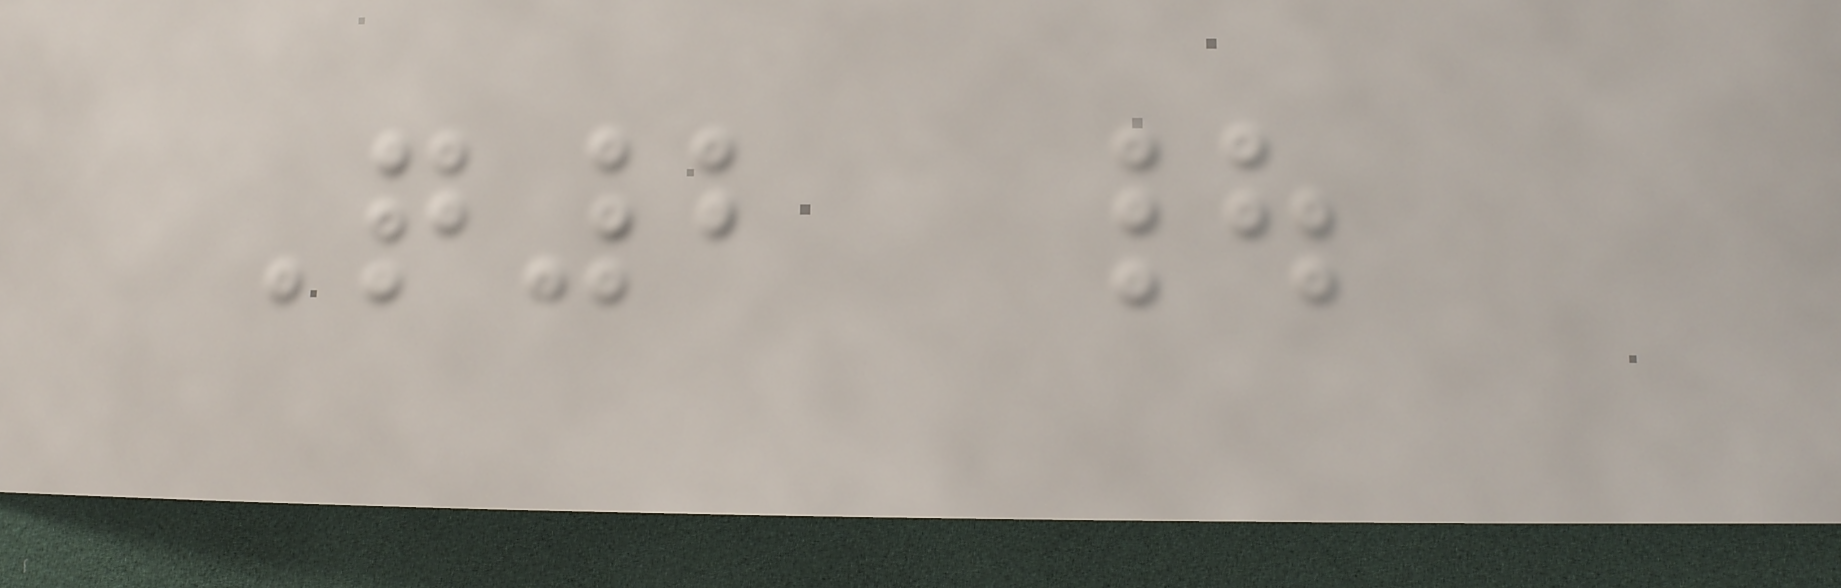Q2 |
